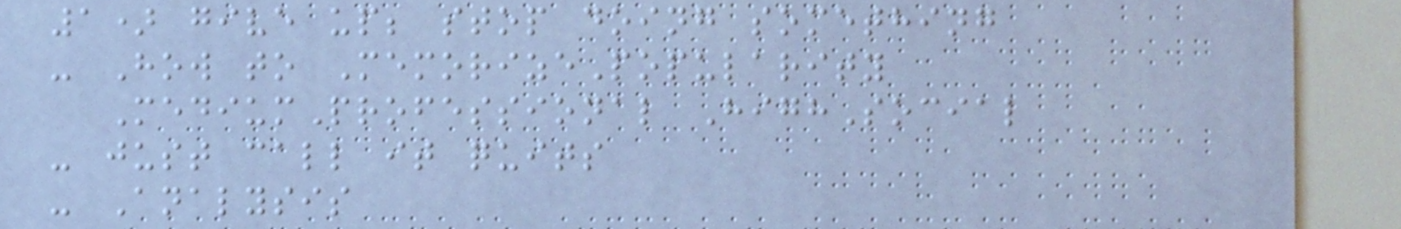1) give up; stop doing something
- How to MemorizePopularity
MediumProfessional HighSocial
- just call it quits
- Analysis
